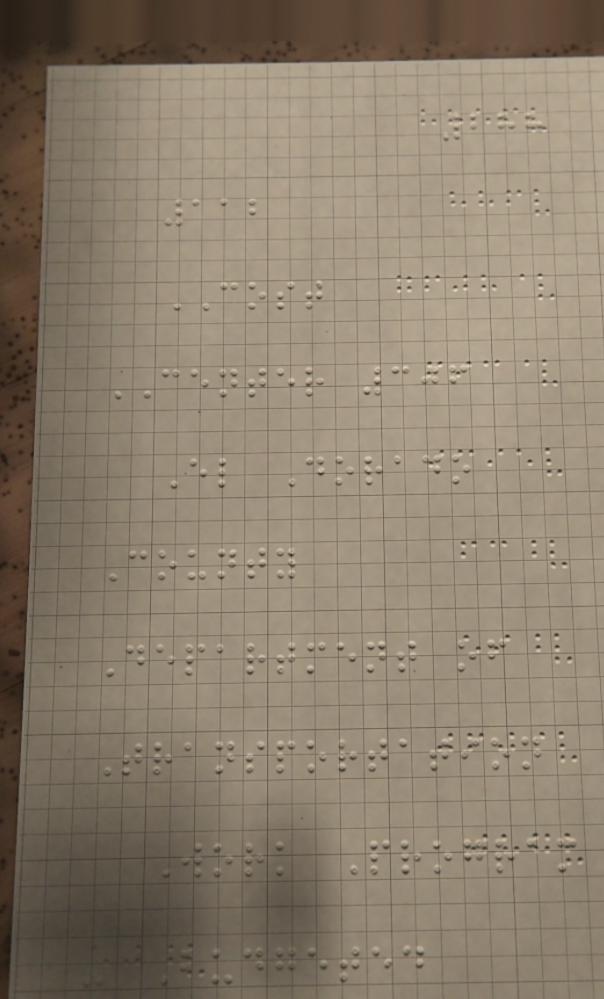288
112
COST
CENTER 306
El Dorado
County
Department of
Transportation
Work Program
- Budgeted
